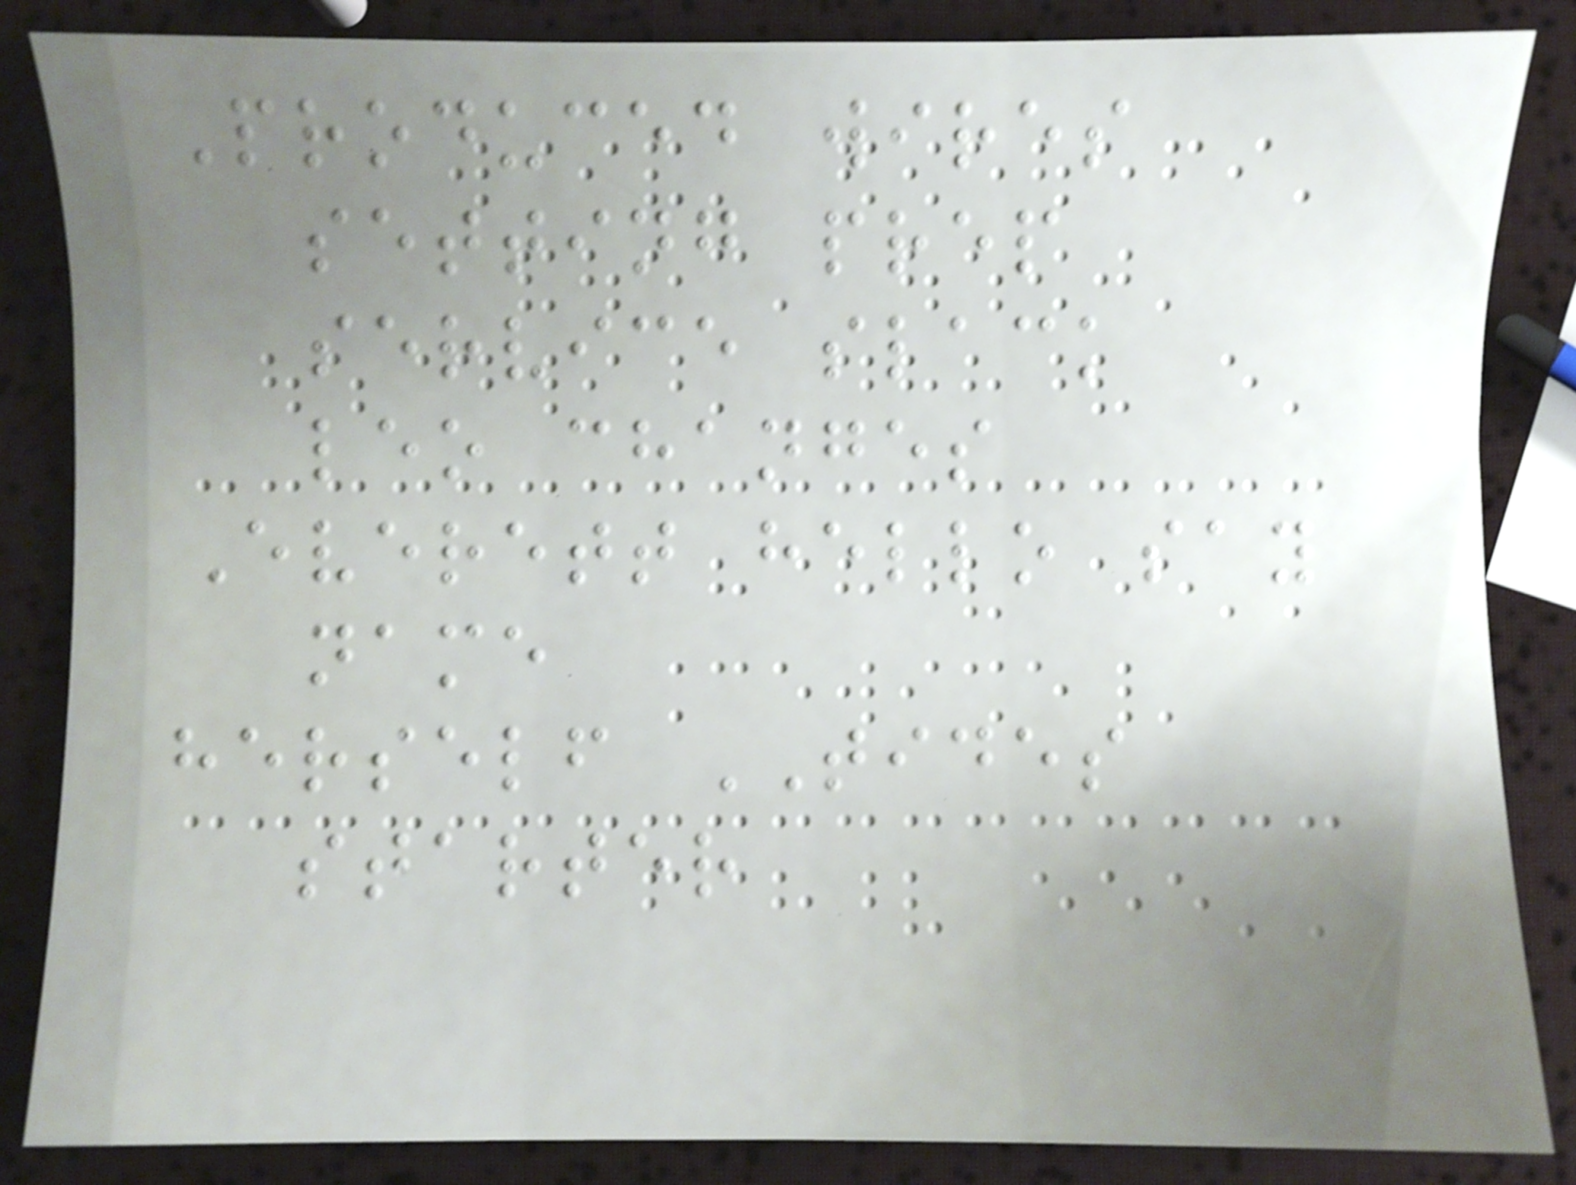Produced wires
setting prep
service slack
leo changes
Everett hello say
name
herself TIDES
starter
